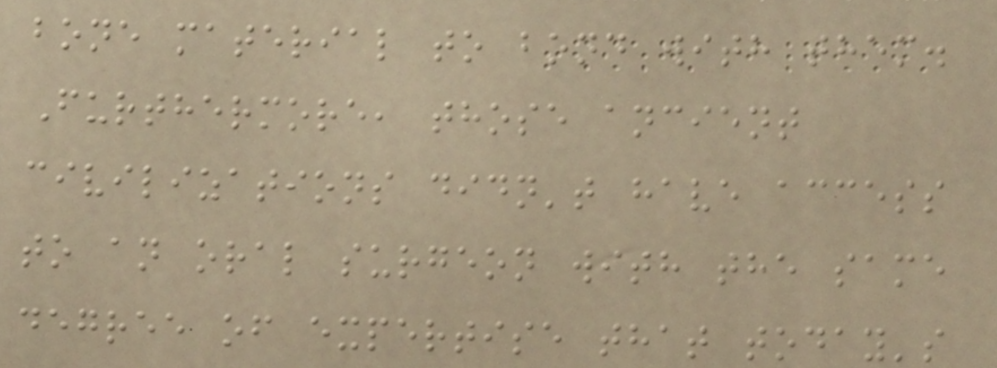bone material to bond with them.
Furthermore, those ancient
civilizations didn't have access
to an oral surgeon with the same
degree of expertise that today's
